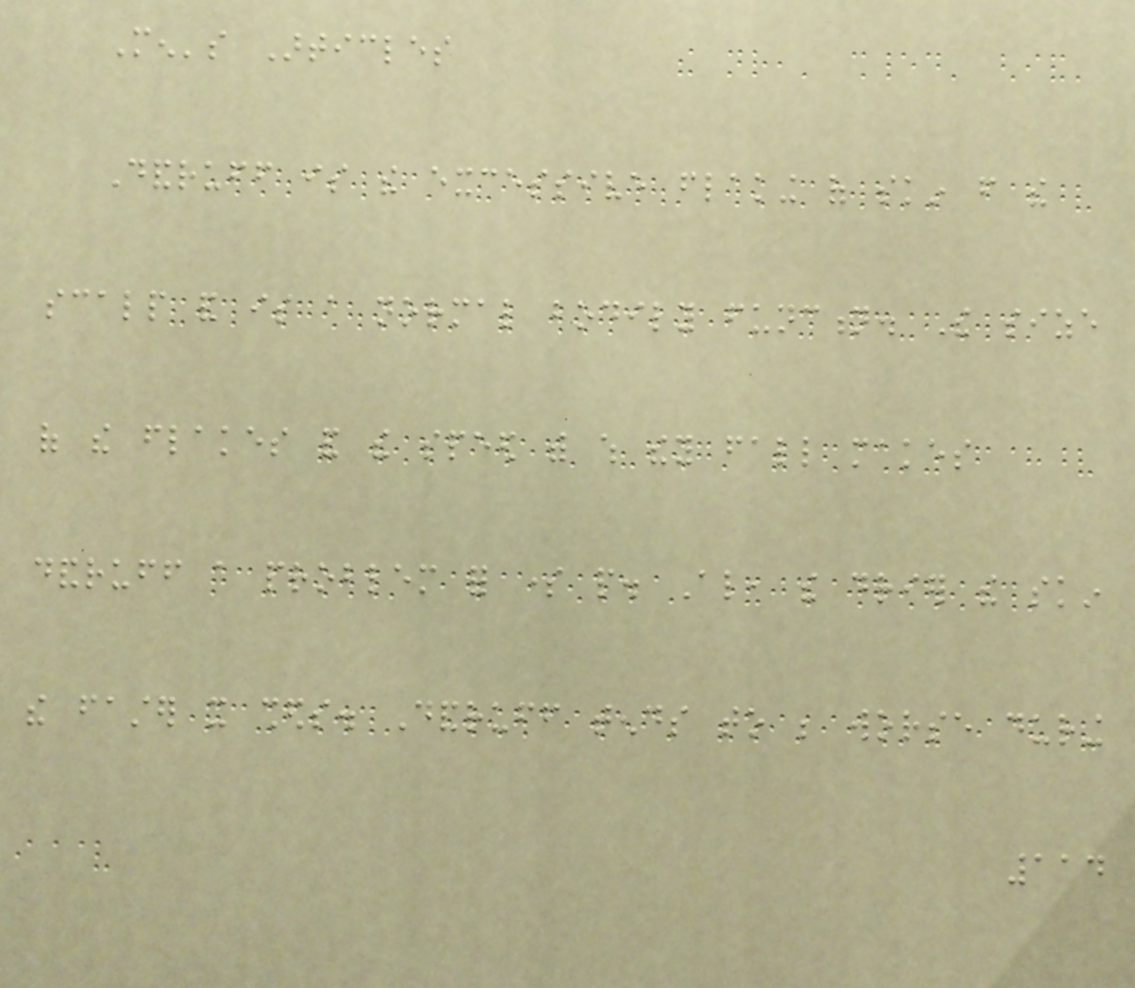Men's Articles
Dandruff is the excessive flaking of skin from the
scalp and is a normal bodily function. The size
of the flakes and the speed with which they fall makes
dandruff a problem for some people. Also, the drier the skin
the faster it sheds. Dandruff tends to be worse during
114
